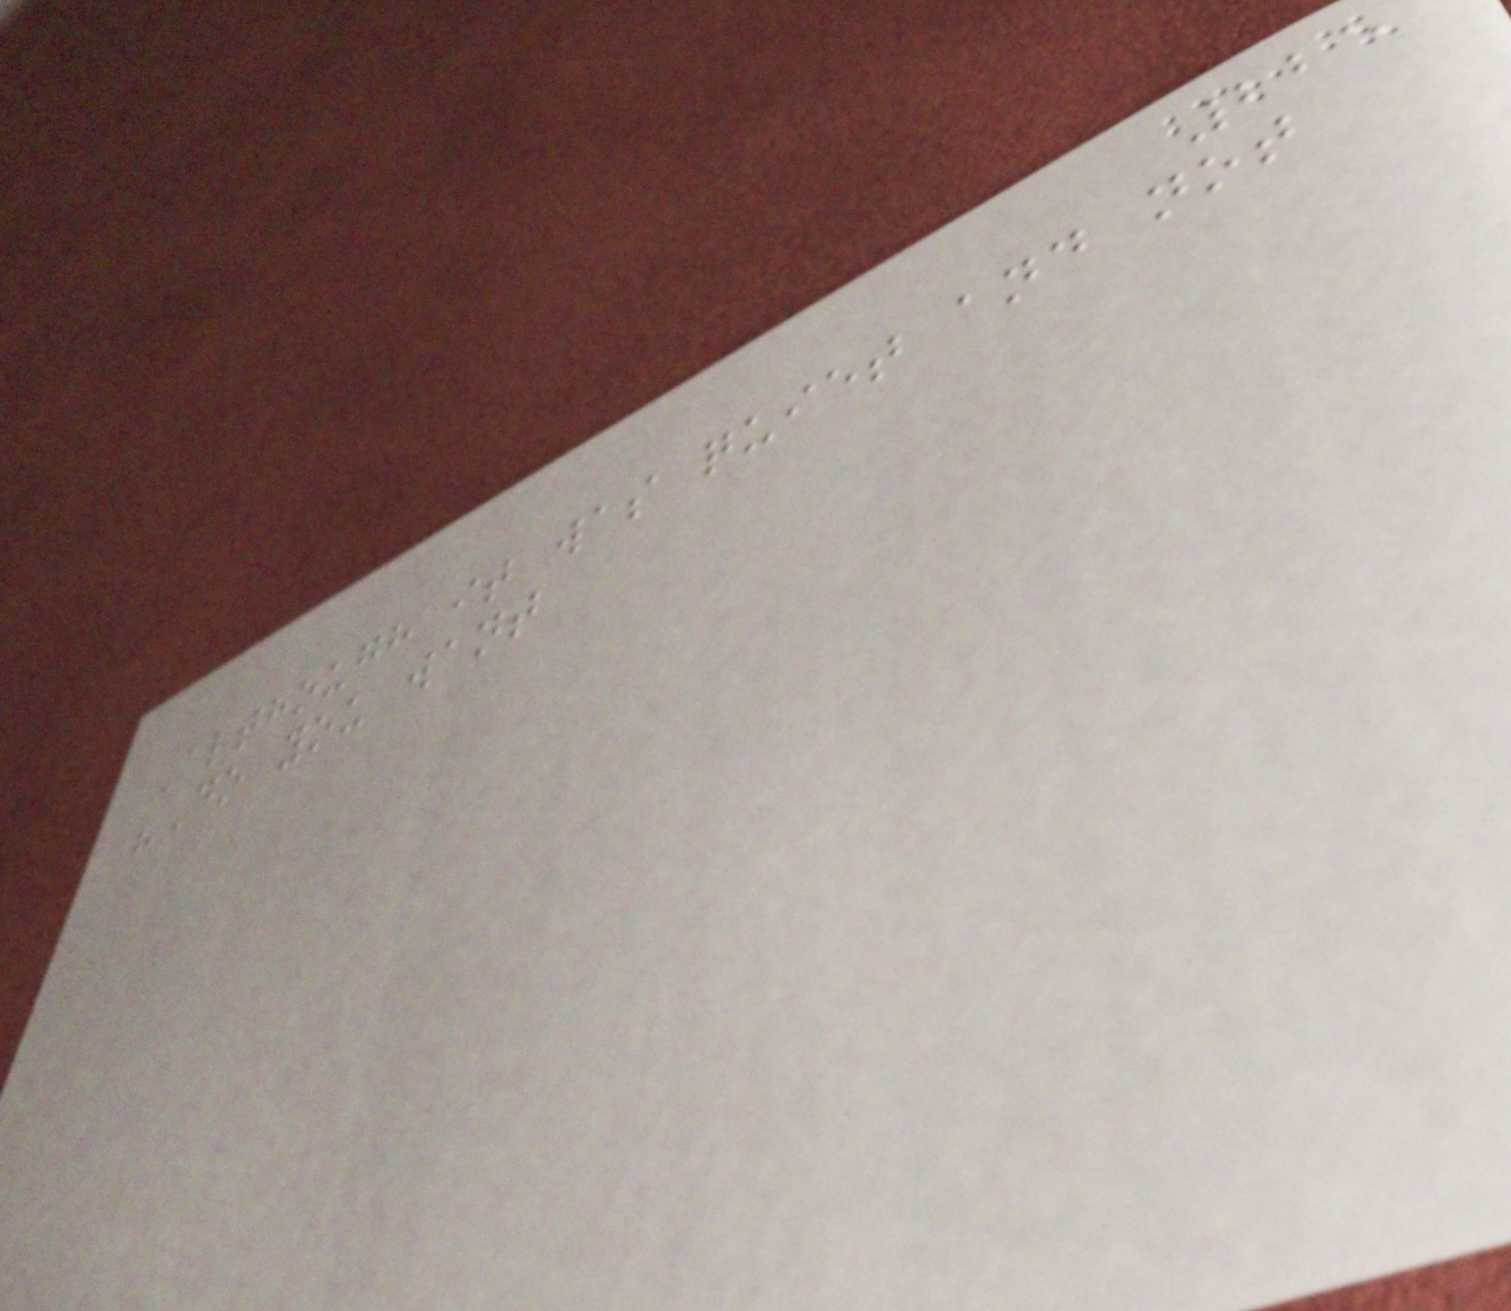225
Although it was quiet and not
"Do you want
